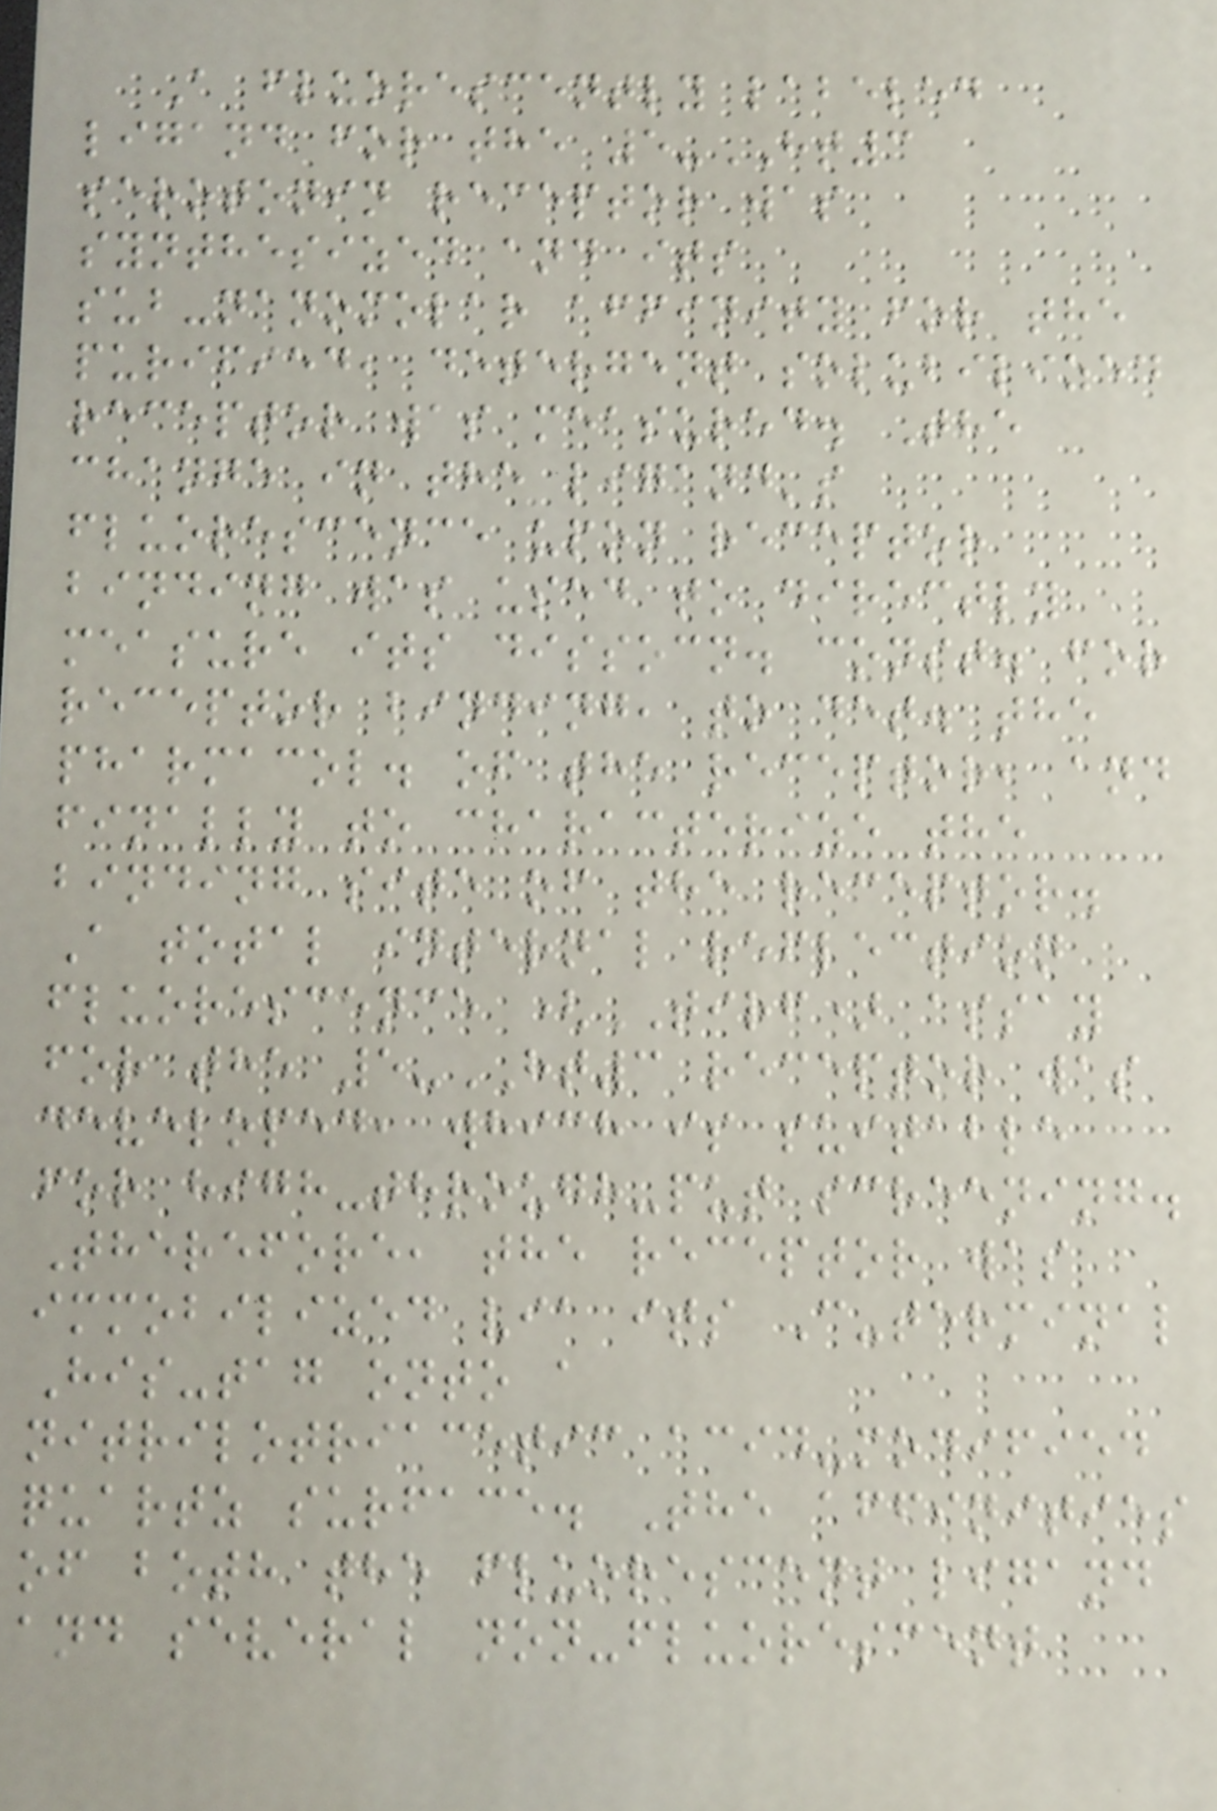A fluorescently labeled
ligand for the 5-HT3
serotonin receptor was
synthesized and its
sub-nanomolar affinity for the
purified, detergent solubilized
receptor was measured. The
change in the ligand's
fluorescence upon receptor
binding was used to directly
measure its dissocn. const. for
receptor binding, to det. the
pharmacol. of the receptor, and
finally to characterize the
binding site of the receptor.
A total internal reflection
fluorescence (TIRF) assay
for the 5-HT3 receptor was
developed, which is suitable
for high-through-put screening.
Therefore, the receptor was
immobilized via its C-terminal
His-tag onto a
nitrilotriacetic acid-modified
quartz surface. The affinities
of both the fluorescent ligand
and several non-fluorescent
